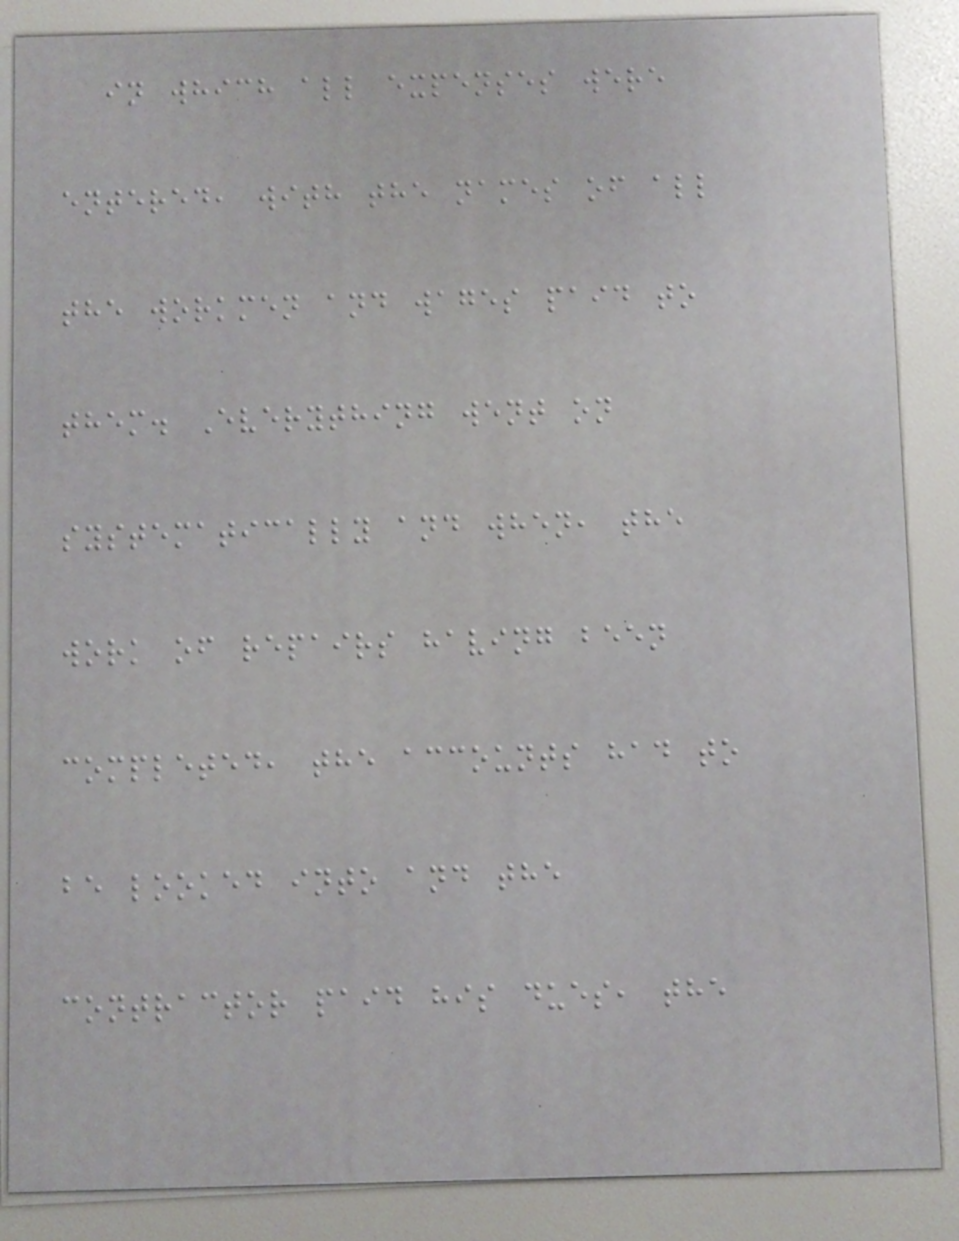in which all expenses were
entered, with the names of all
the workmen and wages paid to
them. Everything went on
systematically and when, the
work of repairs having been
completed, the accounts had to
be looked into and the
contractor paid his dues, the
